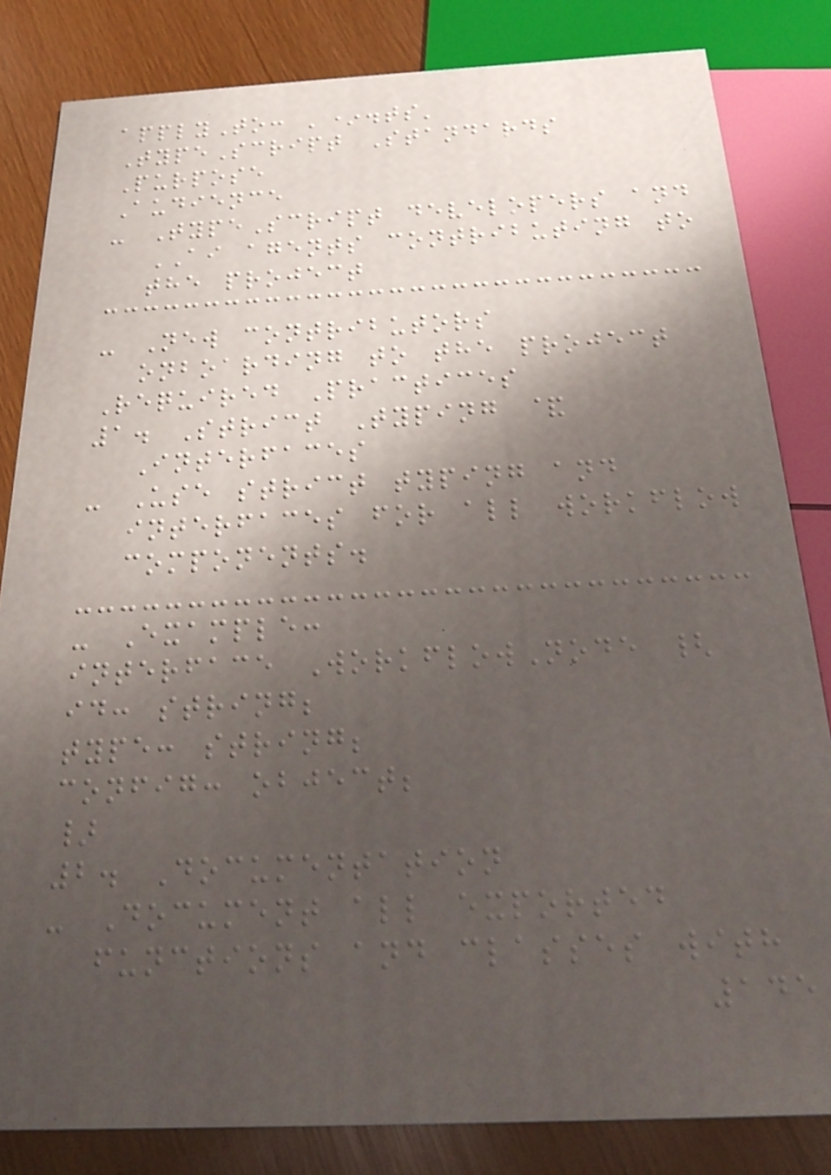applyTo: '*.ts'
TypeScript Standards
Purpose
Audience
- TypeScript developers and
AI agents contributing to
the project
- New contributors
onboarding to the project
Required Practices
1. Strict Typing &
Interfaces
- Use strict typing and
interfaces for all workflow
components.
- Example:
interface WorkflowNode {
id: string;
type: string;
config: object;
}
2. Documentation
- Document all exported
functions and classes with
145
